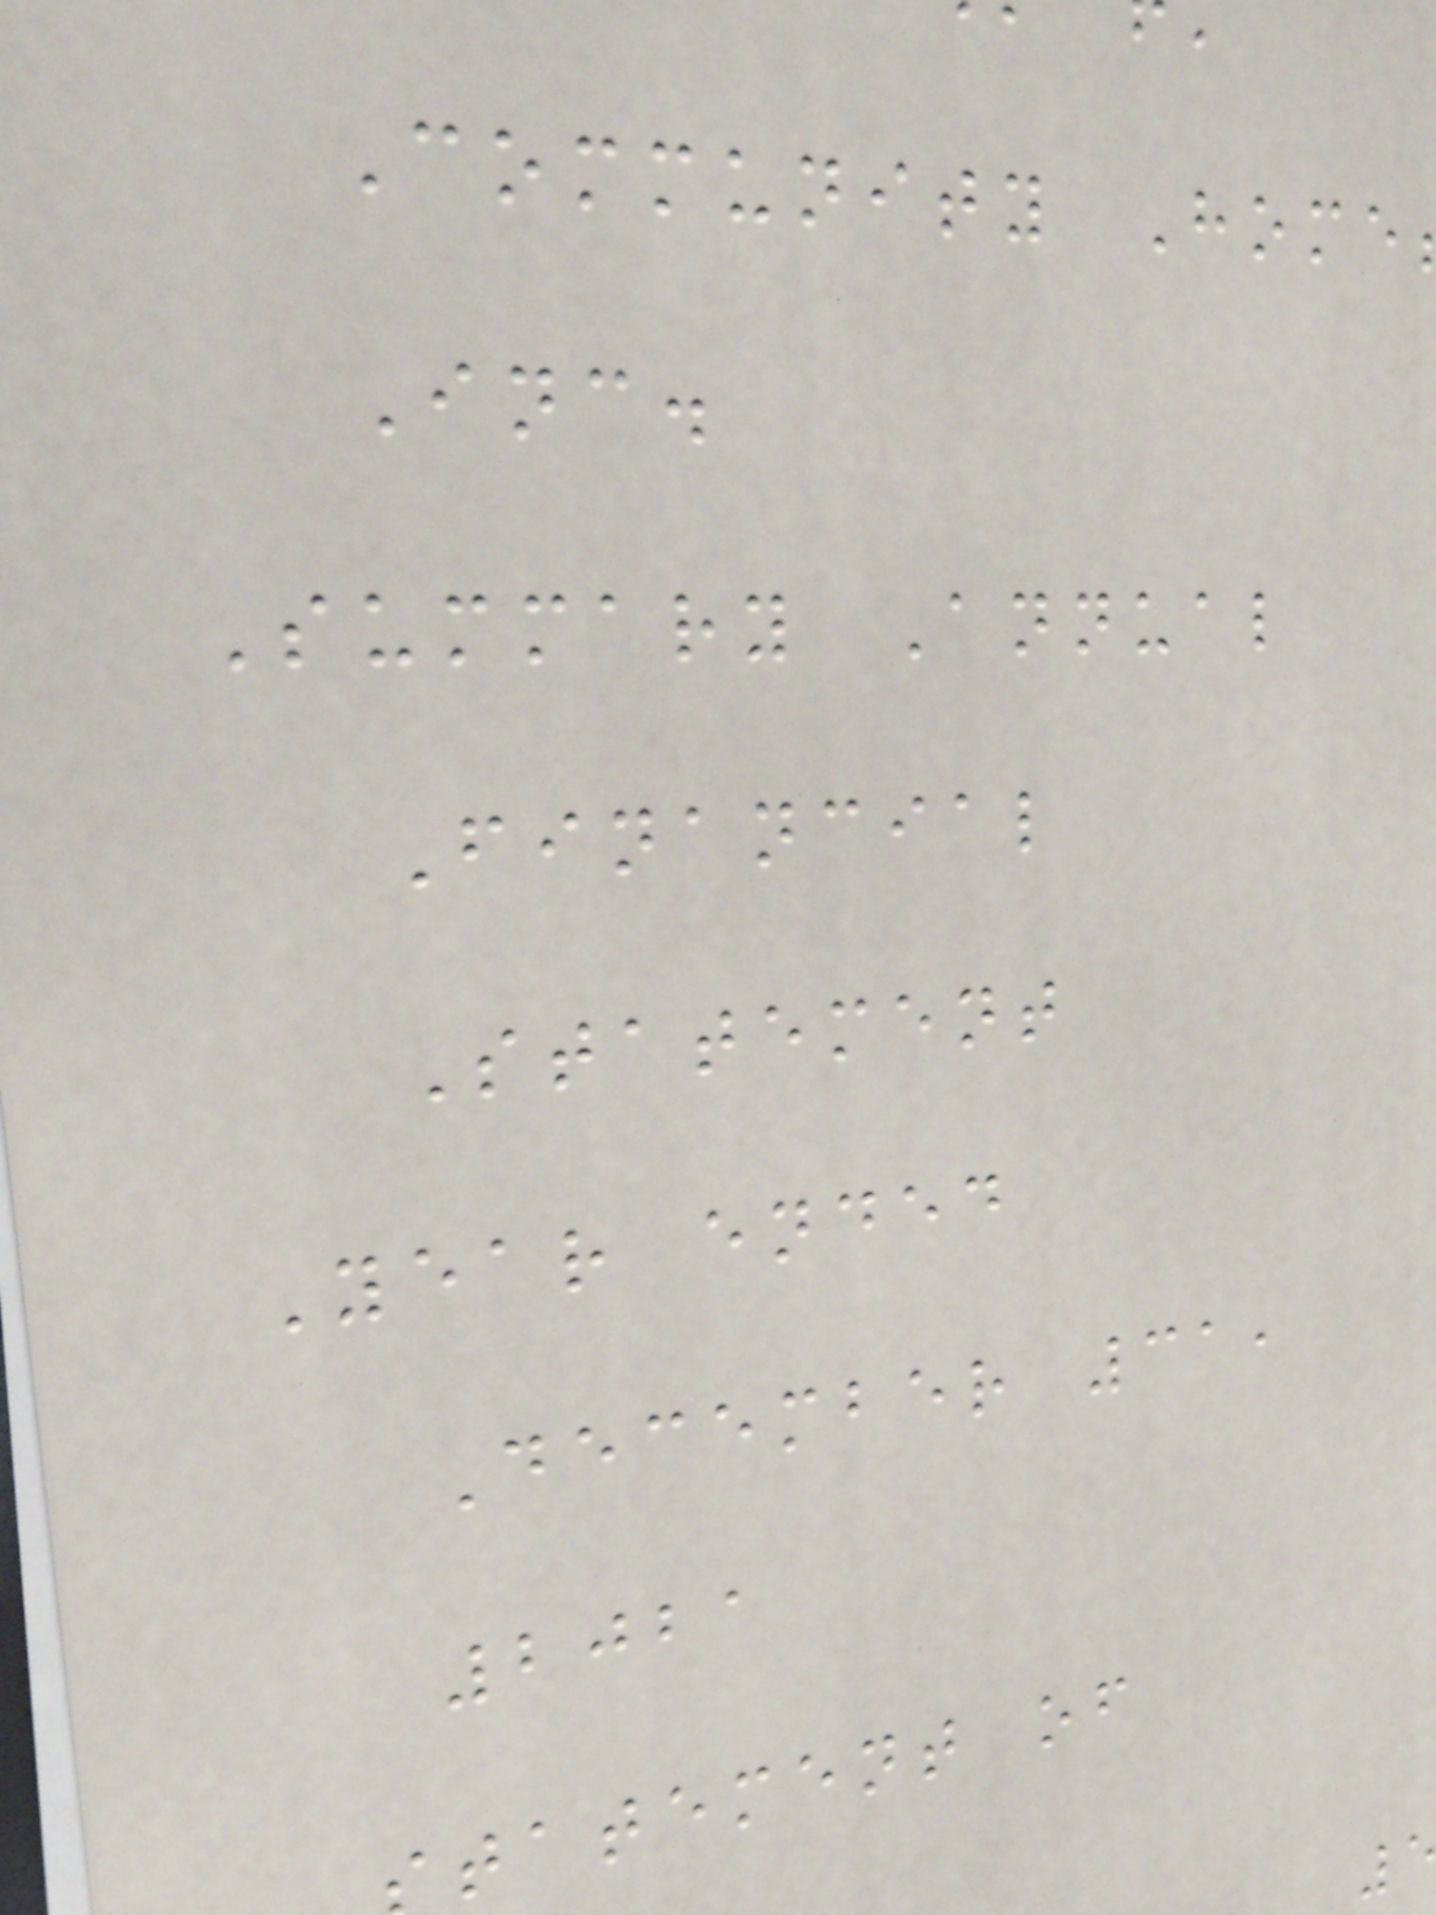Community Home
Inc.
Summary Annual
Financial
Statement
Year ended
December 31,
2021
tatement of
